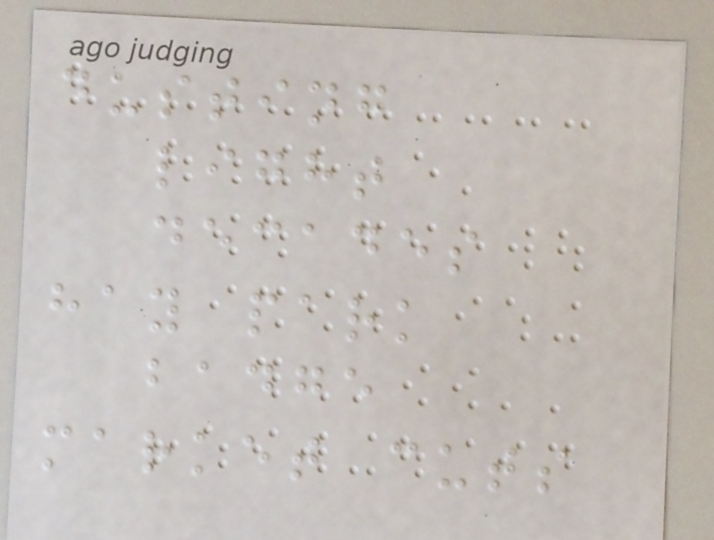dusting
light
decades
hay park
badge
market cuts
